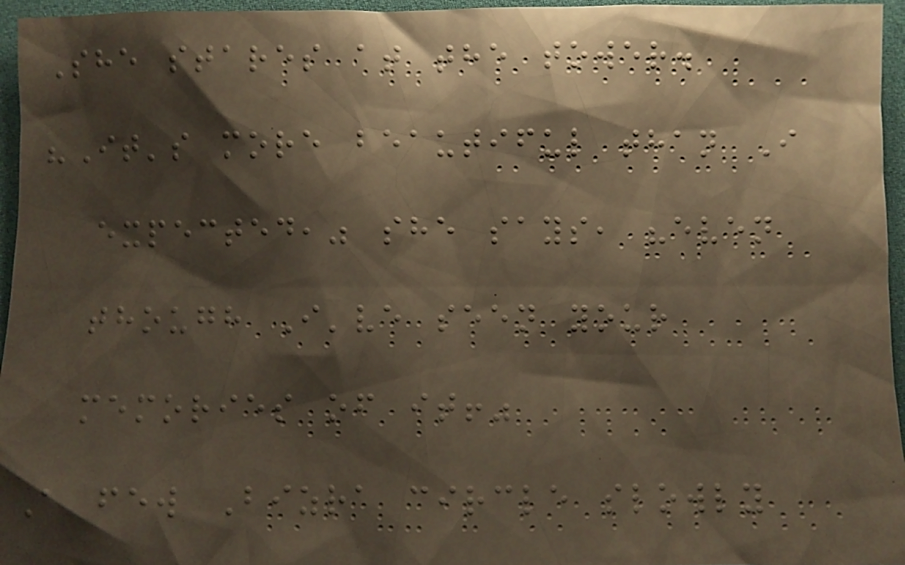She stares at the tower.
"It's more beautiful than I
expected," she says, "even
though I've seen your
memories of it!"
A few Bizra circle slowly
